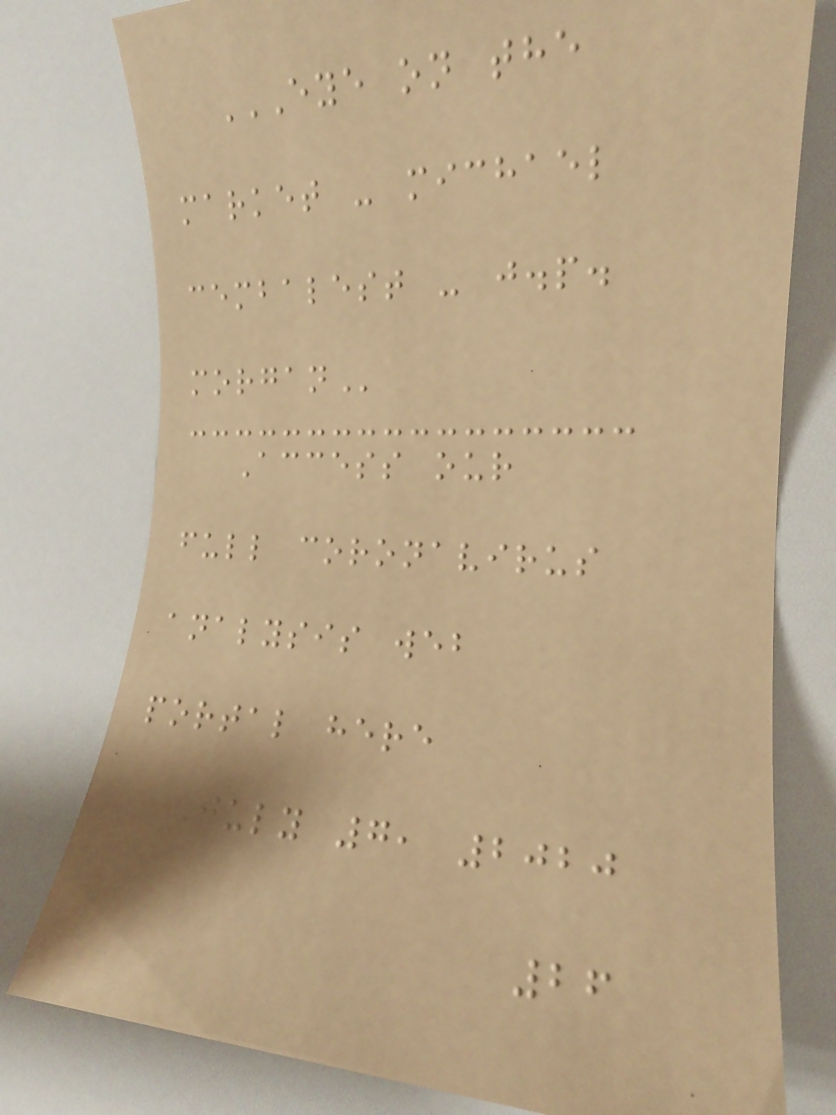EYE ON THE
MARKET - MICHAEL
CEMBALEST - J.P.
MORGAN
Access our
full coronavirus
analysis web
portal here
July 7, 2020
26
